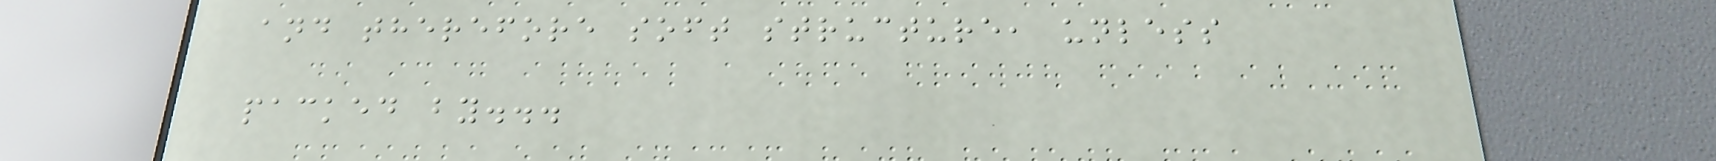and therefore soft structure, unless
packed by...
